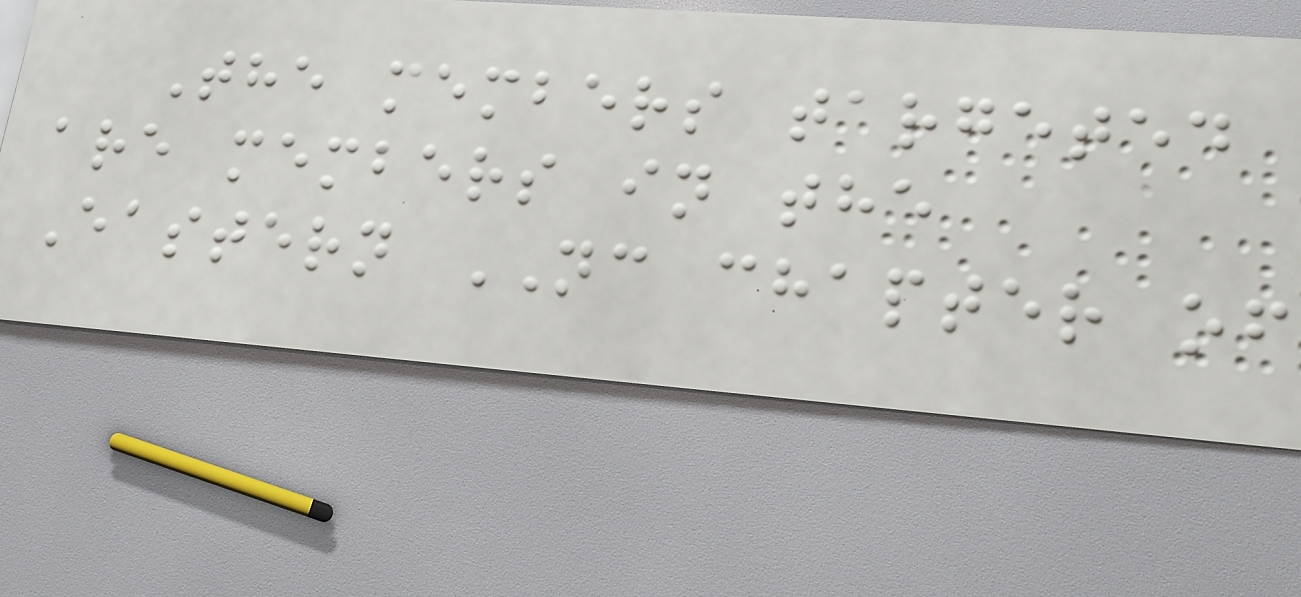The members targeted
are members in the
Eastern NC chapter of
